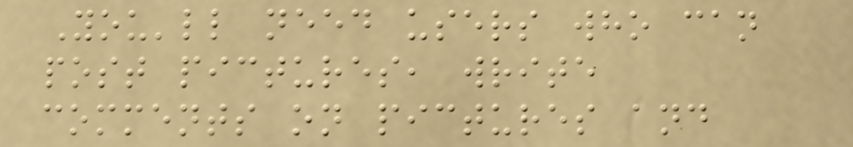You'll need users who can
post pictures, write
comments on pictures and
